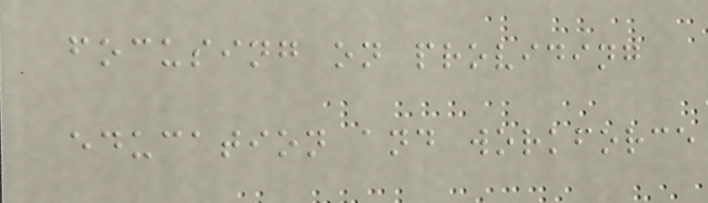focusing on providing
education and workforce
